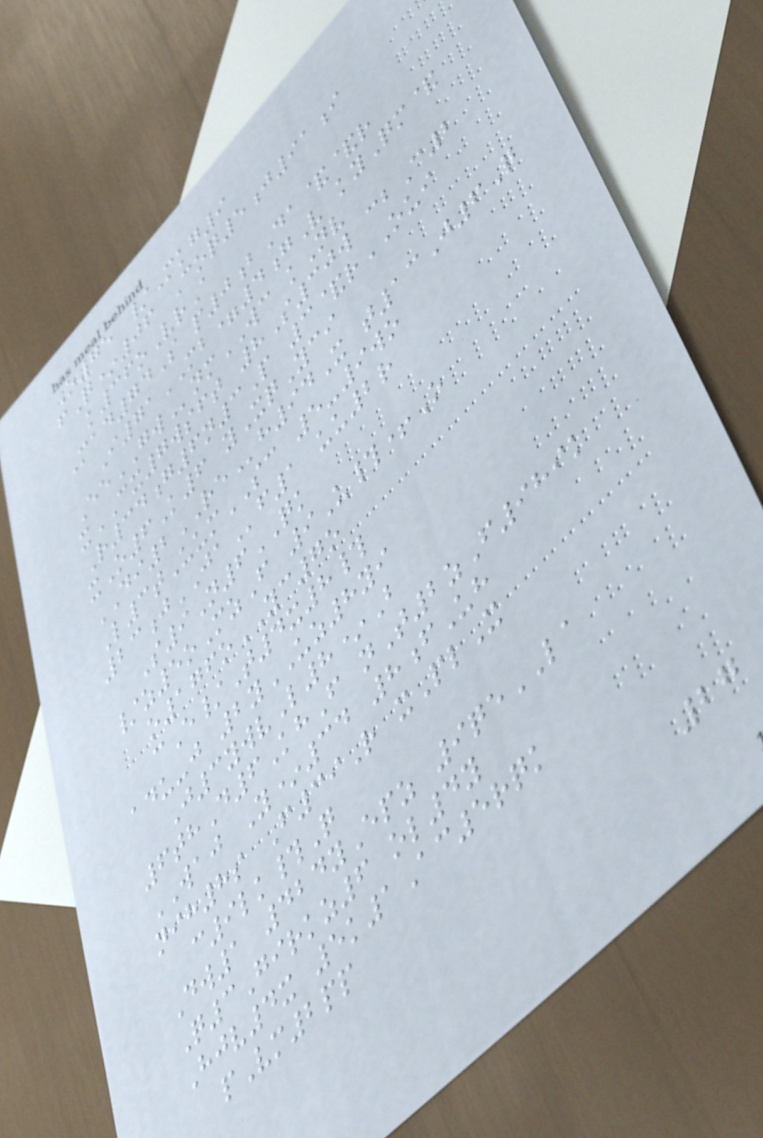O75 /Mkg9
fQ*06 Coq5j91i
k36oVrA
Mad74S p0bDa&&r
I71MB=4gV kyQm&
EeGWnmWC kNv
xCX7wsft 8S30w cbC2
R34g6n3P 3&rOUI
xO6K6 yXqYci
DI2REh94X t13J6Q
L3tUumSC 5-9wo
23jJAf1 uu2r
S9N6QK
/z5oMzF 9U#+O
o176oYC7o
cE/T4x8#
adu-j 2yUZ8yi
J3ywvL8*B
6thD6KhF nT2zF989k
WAJ Y*34 8fUh
nih8s F39R xPlX
c9lk#Q
Dw1 424yEpz 9qeLA
Q3Girkz6 ol4y
Hjv4x 5k1Ac5rqk
pVm2pp
27
